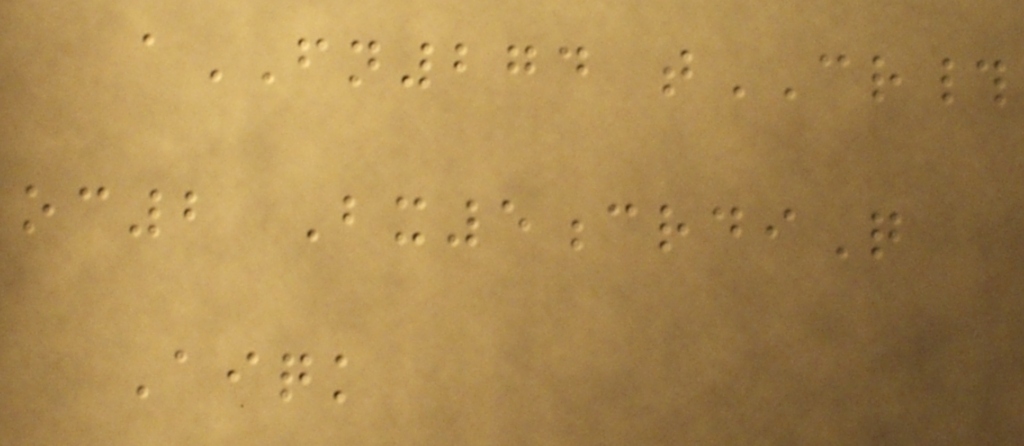aFN274 tCR#
oc2 Bx5crdiQ
Aiqk
